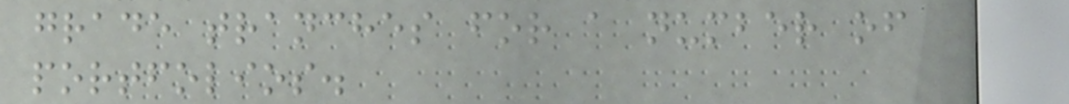grade tranches for a number of
portfolios.
